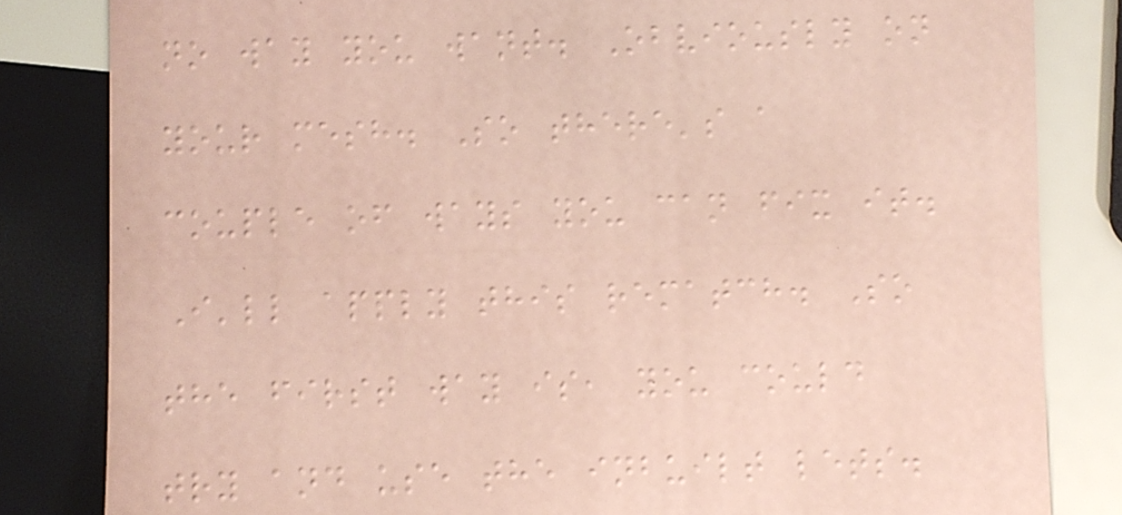no way you want. Obviously on
your mesh. So there's a
couple of ways you can fix it.
I'll apply this rematch. So
the first way is, you could
try and use the inbuilt lets.
